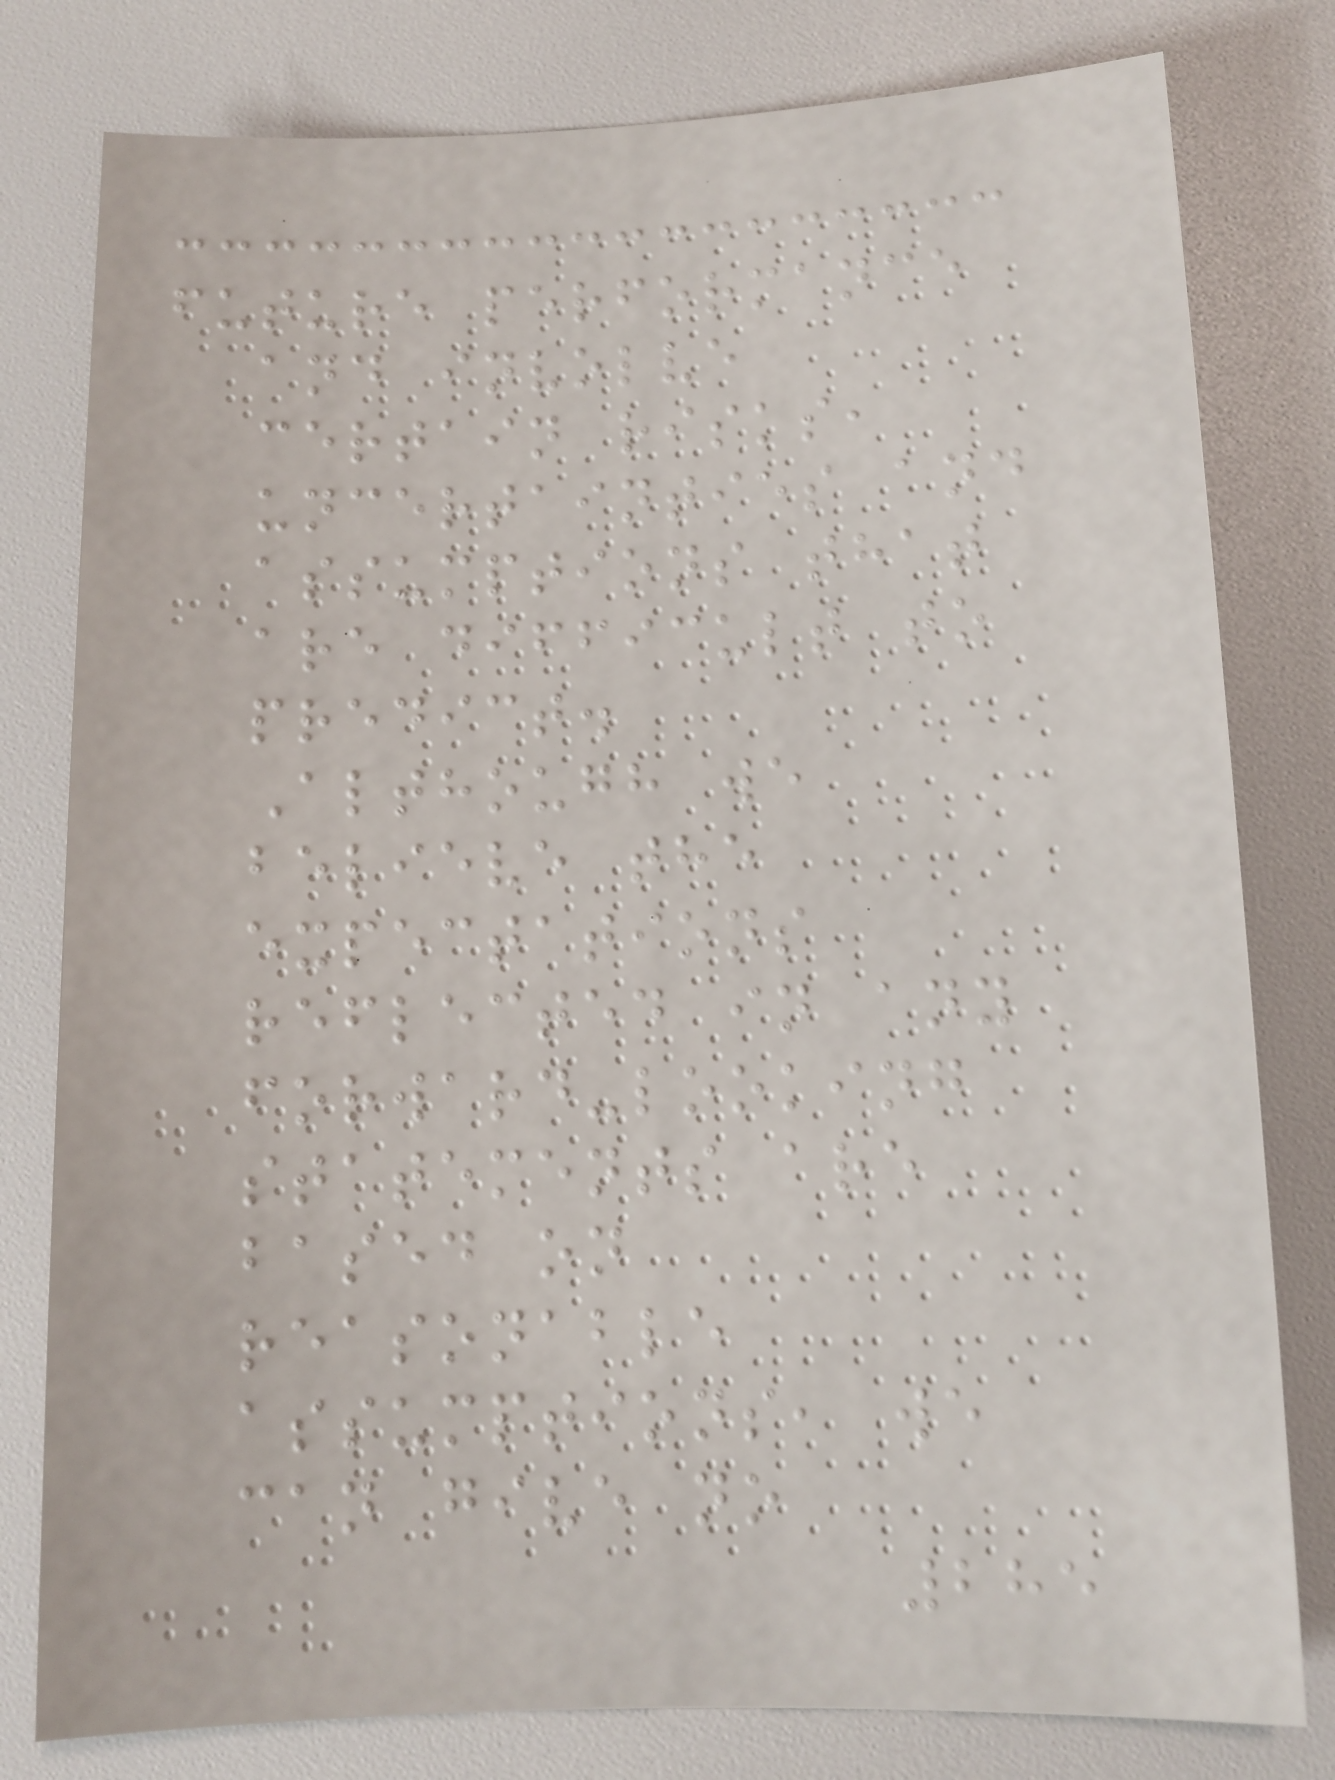future performance
and involve
certain risks,
uncertainties and
assumptions that
are difficult to
predict.
Although we
believe the
expectations
reflected in any
forward-looking
statements are
based on
reasonable
assumptions, we
can give no
285
